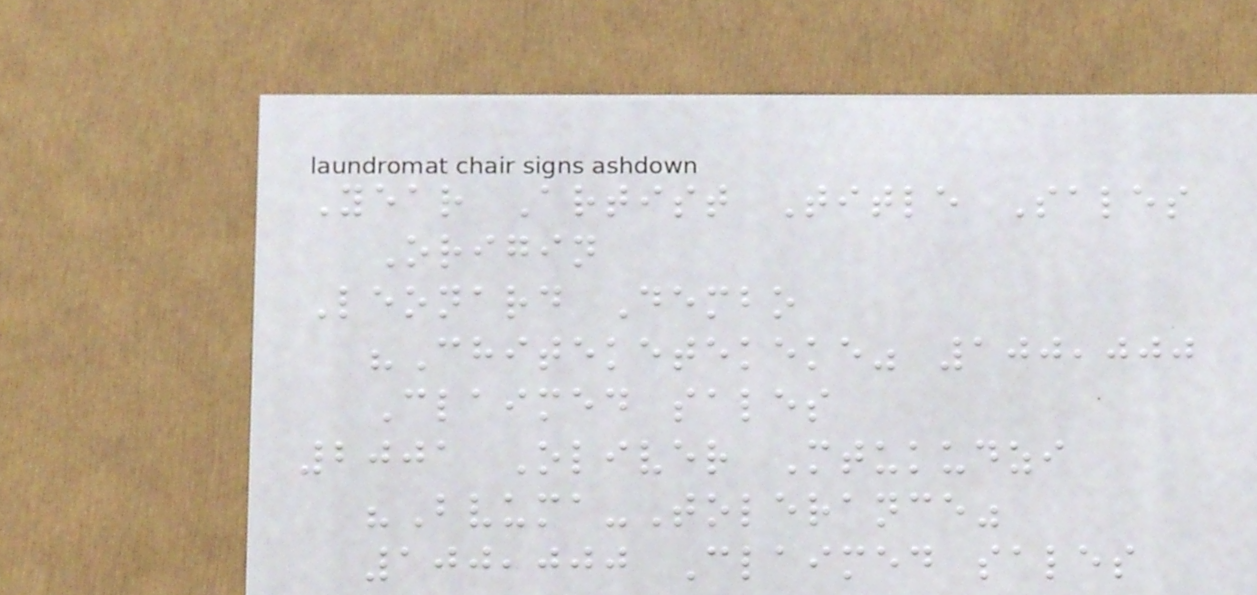Year Artist Title Sales
Origin
Leonard Dembo
"Chiteketekeke" 100,000
Claimed sales
2001 Oliver Mtukudzi
"Bvuma-Tolerance"
100,000 Claimed sales
